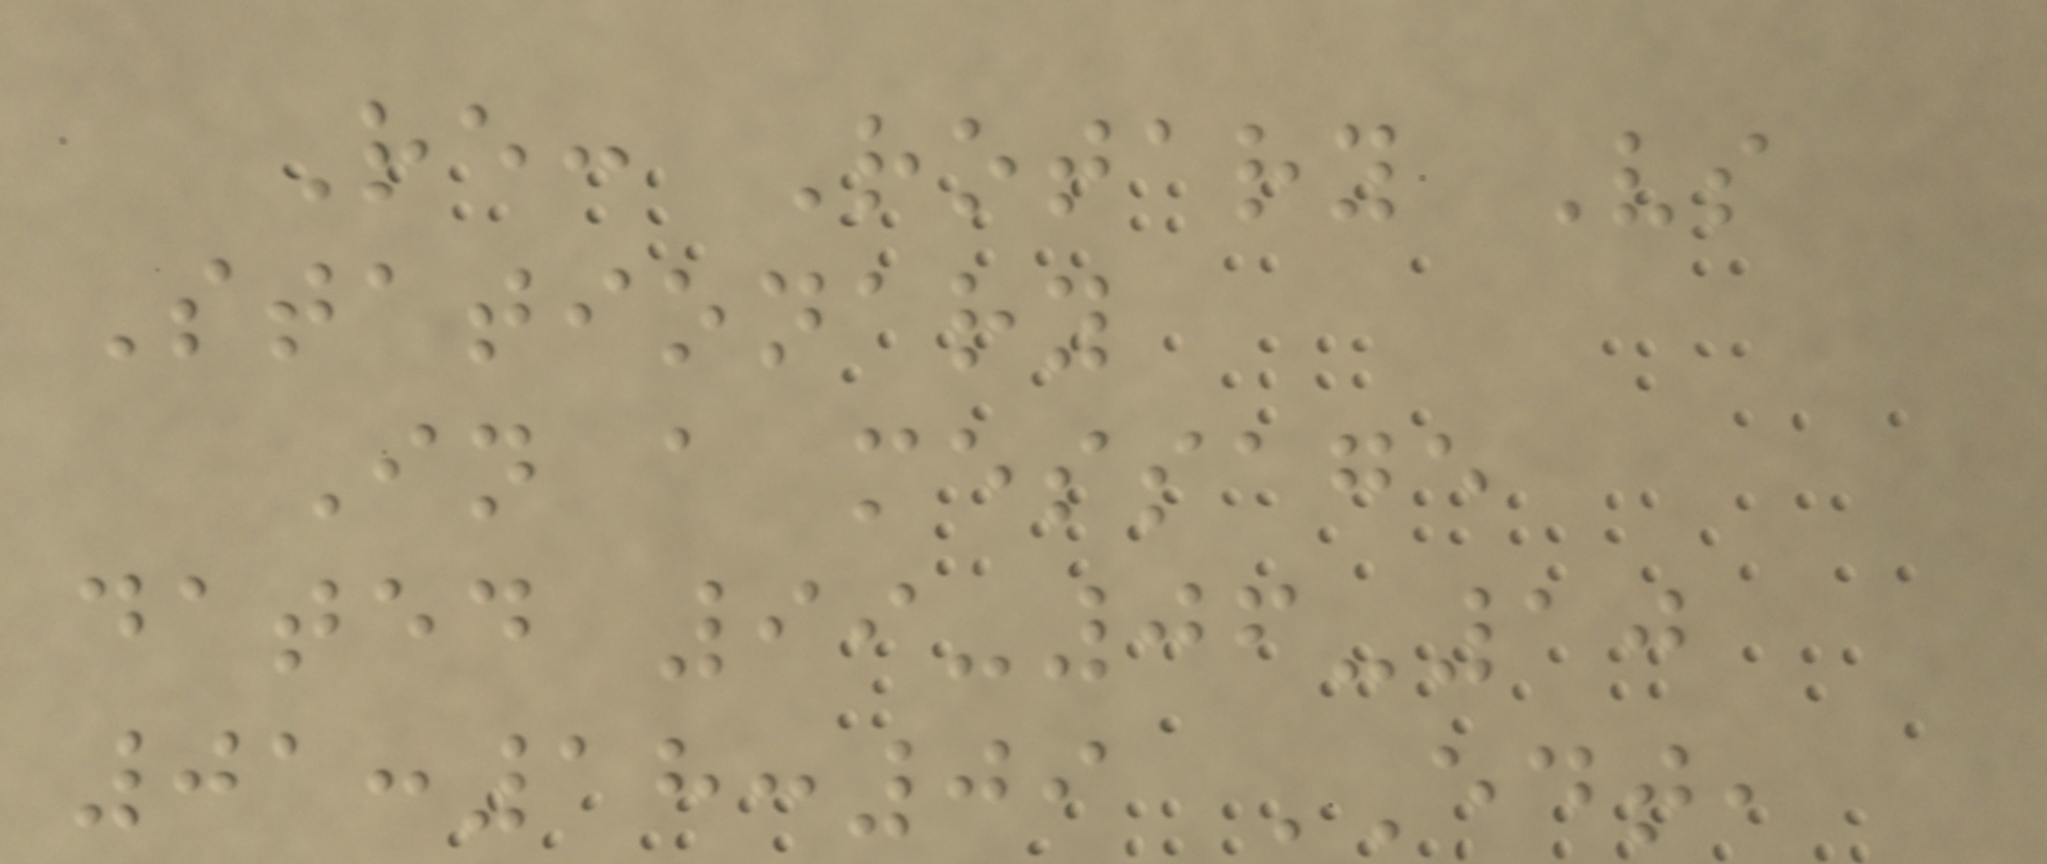Re: Rotary Vs
Stationary
In a message
dated 99-06-10
01:18:09 EDT,
